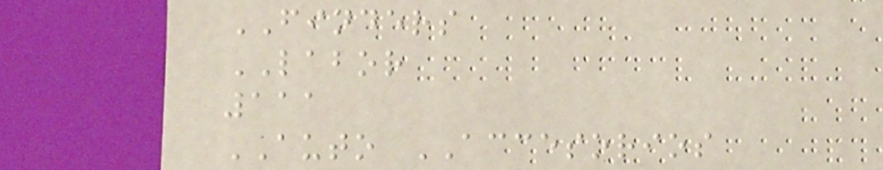FINDERS
LABOR
111
AUTO ACCESORIOS
